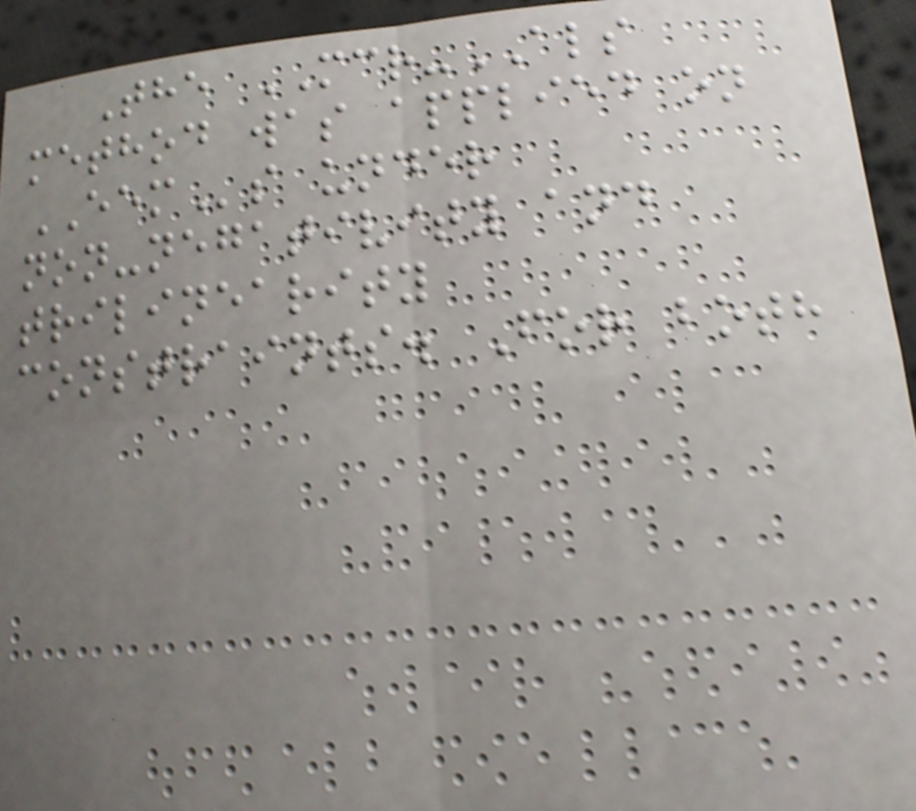The MCR-ALS
method was applied on
EEMs under
non-negativity and
trilinearity
constraints. For both
